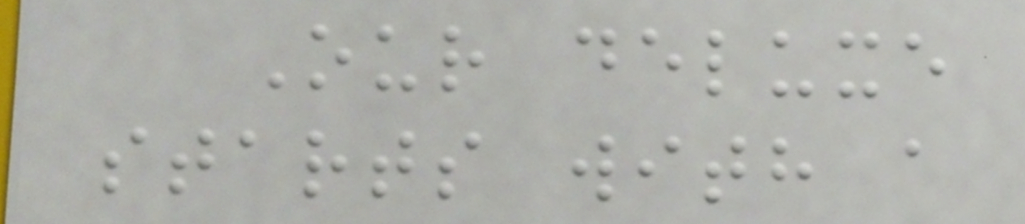Our deluxe
starts with a
